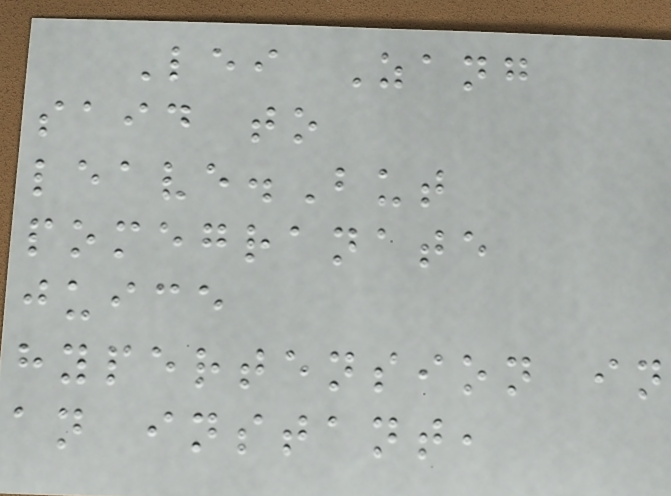Lei Zang
said to
leave.But
pomegranate
juice
hypertension in
an instant,
